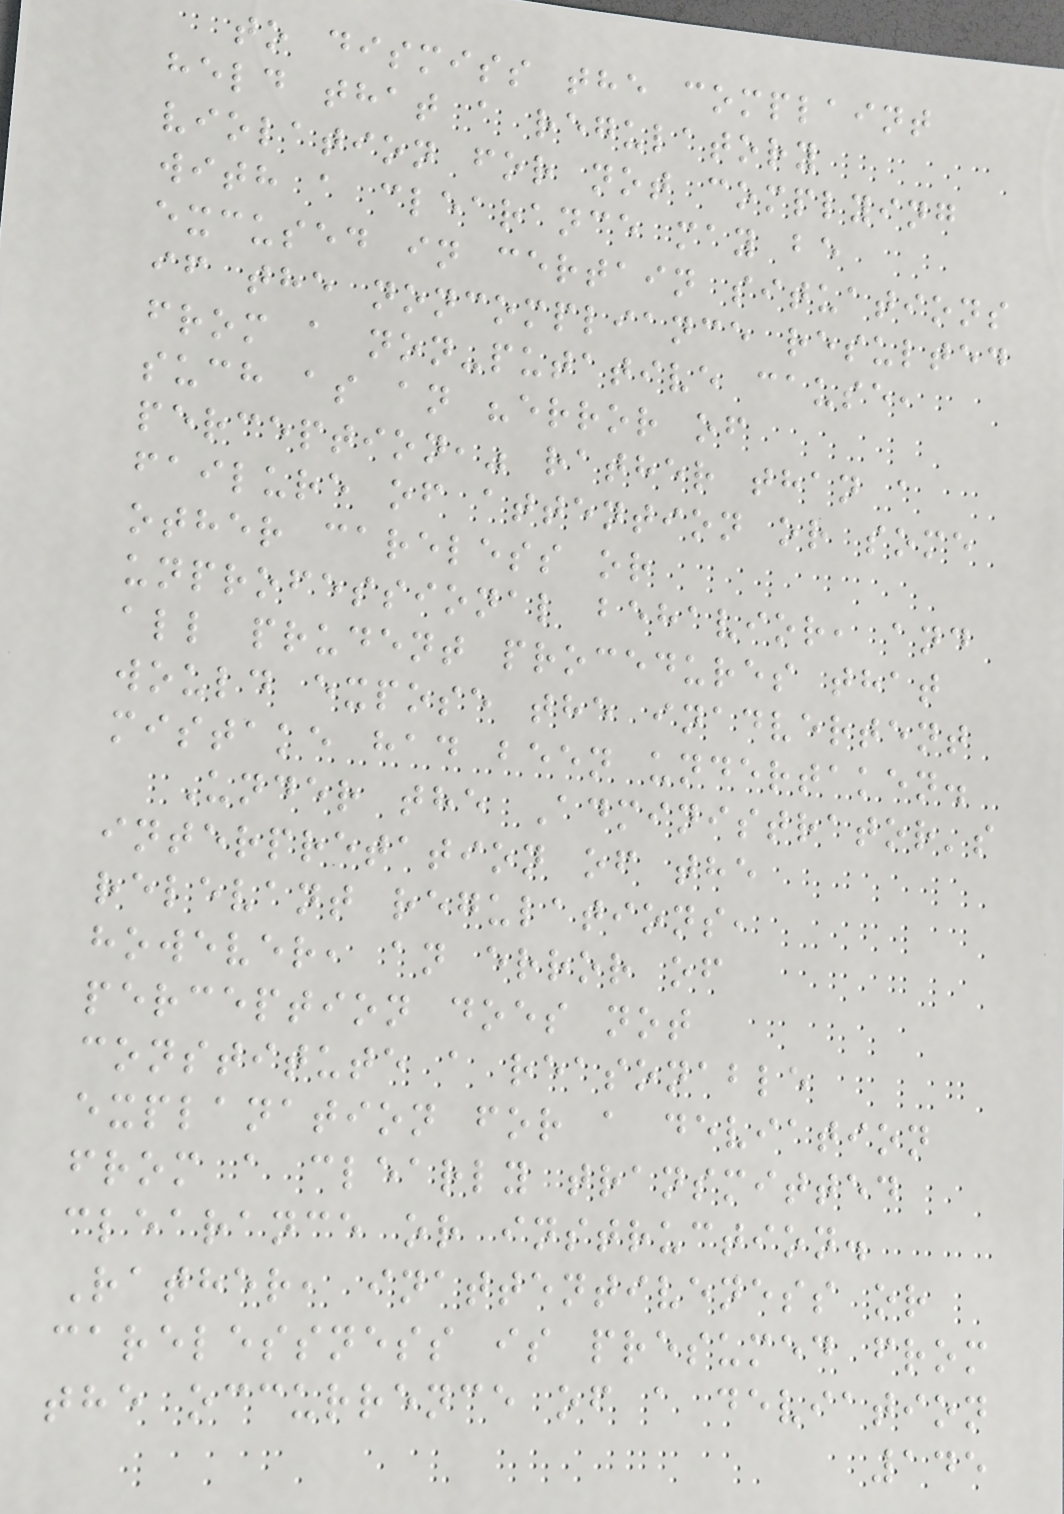to dismiss the complaint
held that a regulatory
violation for not complying
with a clearance may be
excused in certain situations
if the noncompliance resulted
from a non-putative cause,
such as an "error of
perception," rather than a
failure of attention or some
other careless or
unprofessional behavior, and
all prudent procedures that
would expose the inadvertent
mistake had been undertaken.
Under the Administrator's
interpretation of the
relevant regulations,
however, an error of
perception does not
constitute a reasonable
explanation for a deviation
from a clearly transmitted
clearance or instruction.
Rather, inattentiveness or
carelessness is presumed from
the occurrence of a deviation
145
